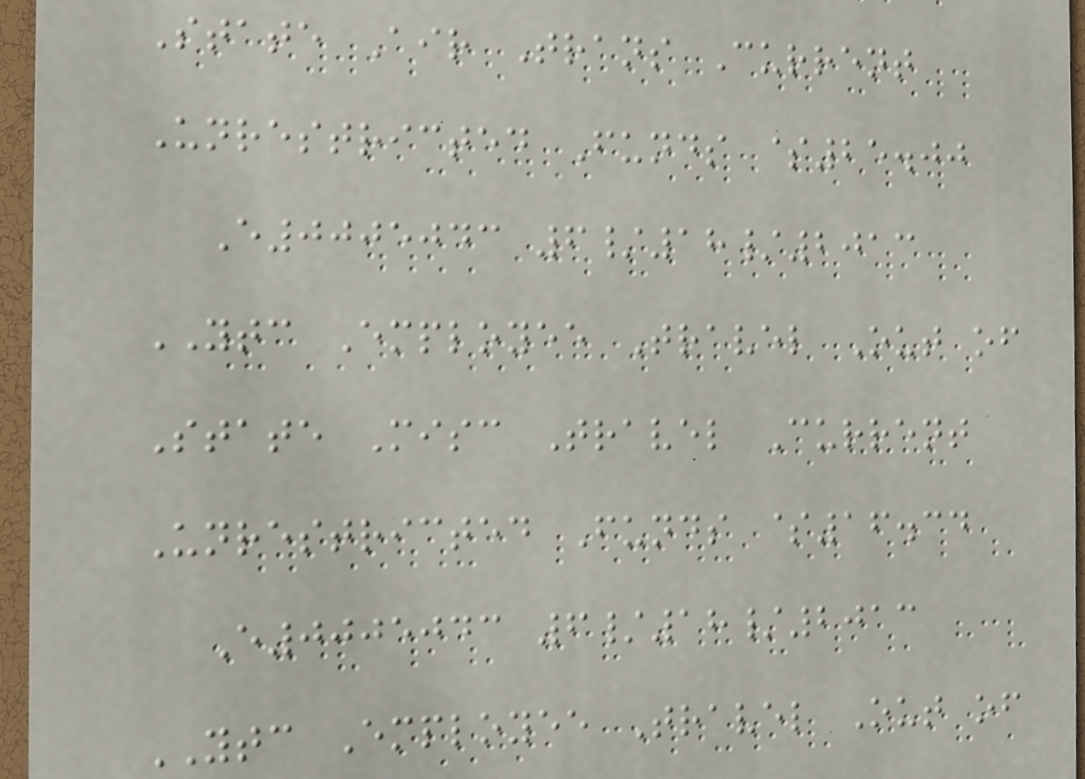State Air Trans Current
Unrestricted Funds $25.00
E0005043 6/18/2013
YTC Employee Travel Out of
State Misc Travel Current
Unrestricted Funds $16.34
E0005043 6/18/2013
YTC Employee Travel Out of
